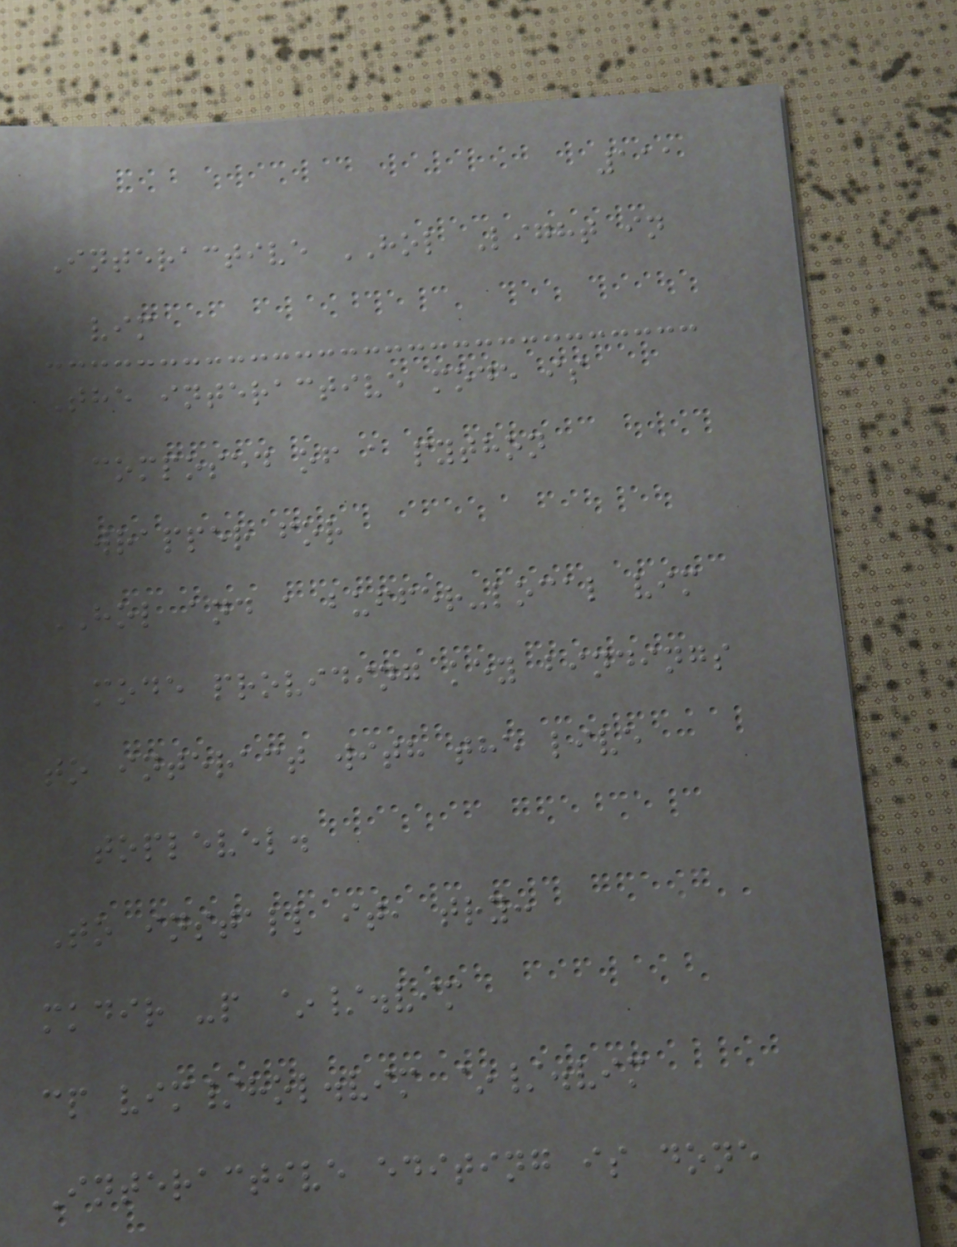111
Interactive HOL Light in
vim
The interactive mode is
composed of a python
wrapper for
HOL and a buffer-local vim
mode providing key bindings
to interact with the live
toplevel.
To install it, try:
mkdir -p ~/.vim
cp vim/hol.vim ~/.vim
Interactive editing is done
